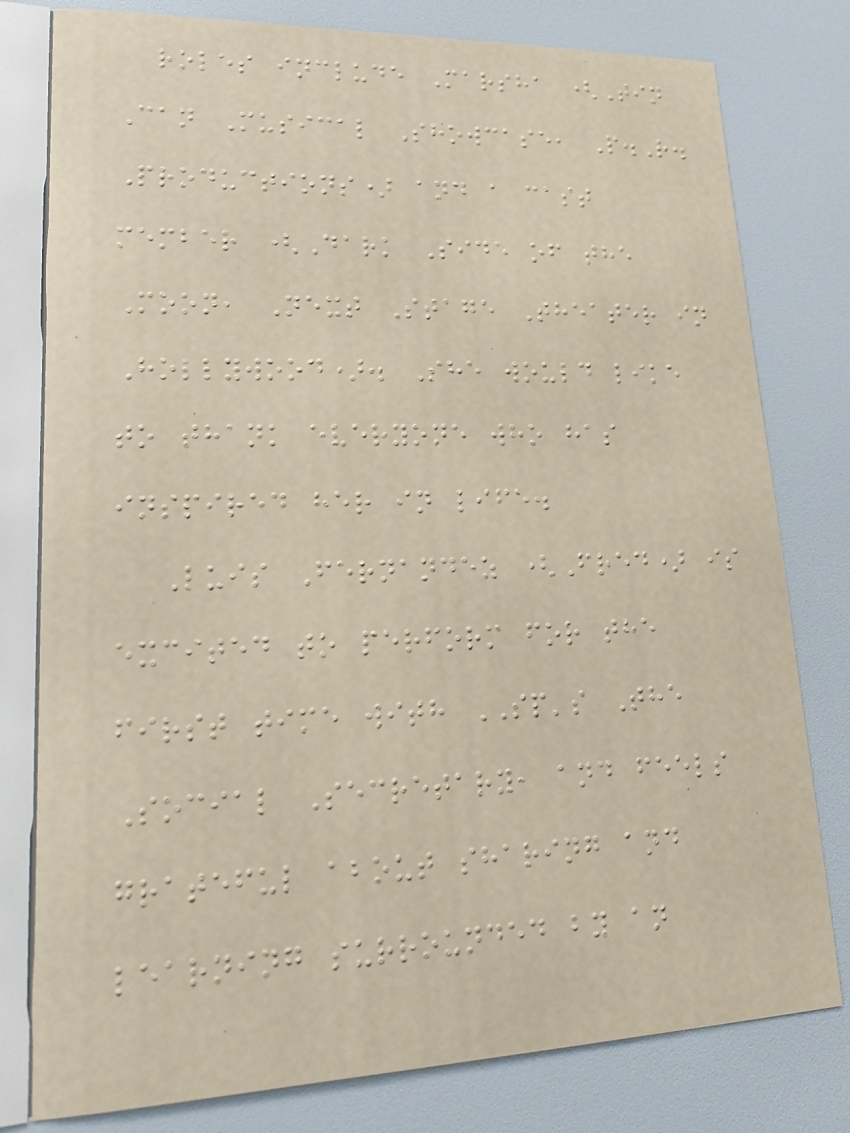roles include Marsha (Tin
Can Musical Showcase, P.R.
Productions) and a cast
member (Dark Side of the
Moon, Next Stage Theater in
Hollywood). She would like
to thank everyone who has
inspired her in life.
Luis Fernandez (Fred) is
excited to perform for the
first time with SP's The
Social Secretary, and feels
grateful about sharing and
learning surrounded by an
